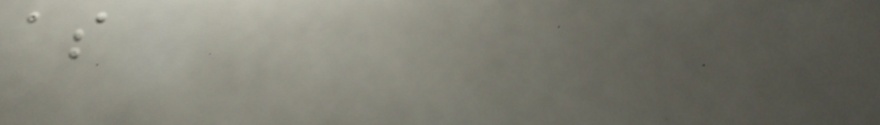as
